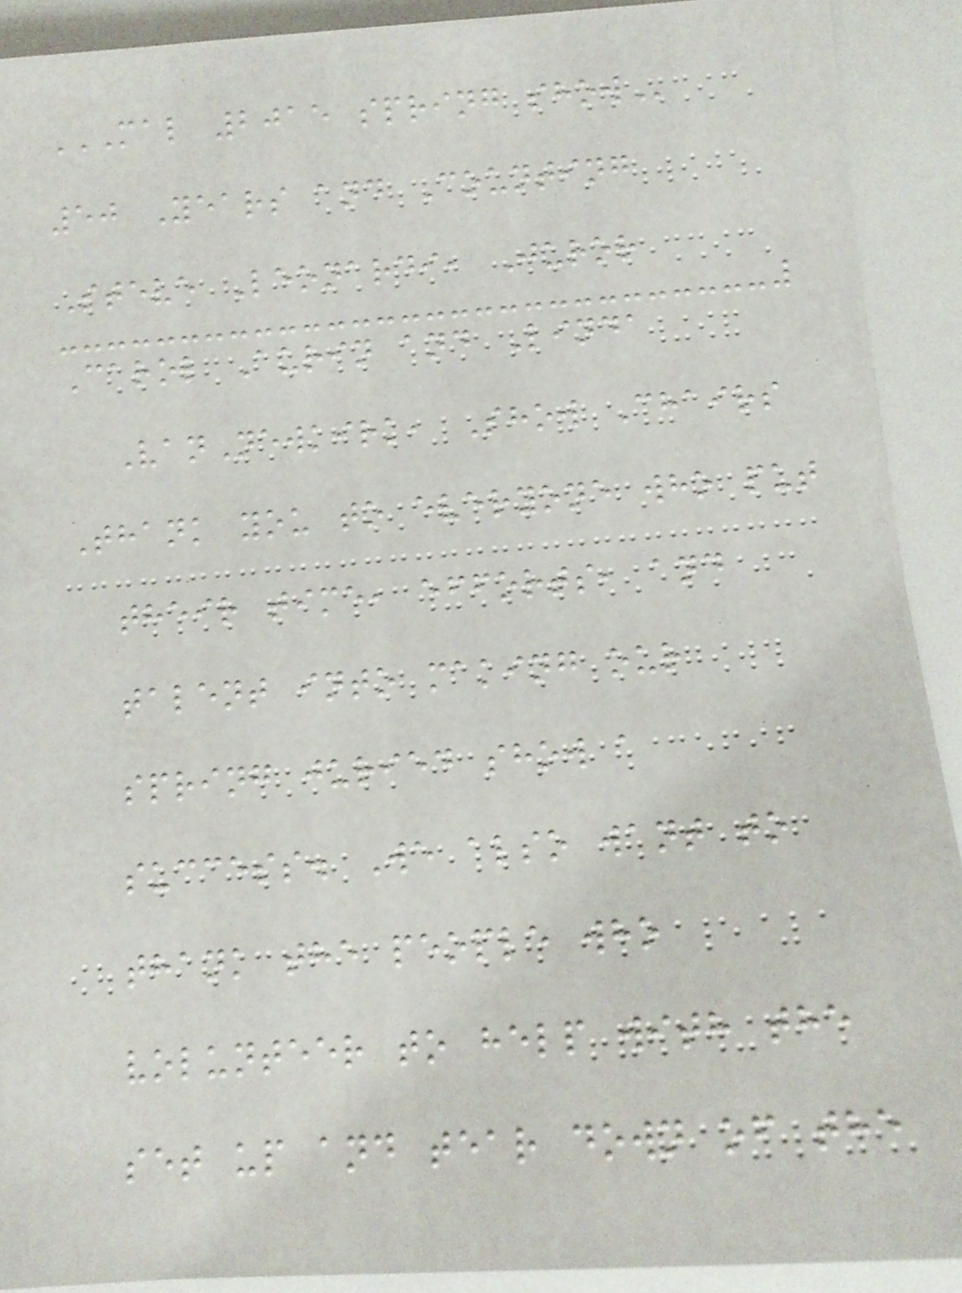MAL 2015 SPRING SHOW
50 Years and Counting
Steve Leonardi, Juror
Carol Aurin and Linda
VanNewkirk, Show Chairs
Thank you to everyone who put
their time, efforts, and
talent into making our
spring juried show a
success. We also want to
thank the people who
volunteer to help with the
set up and tear down of the
